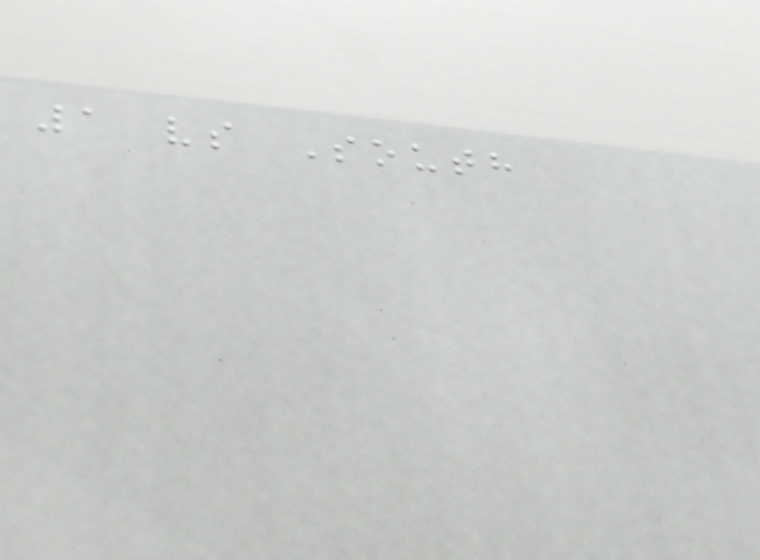1 vs South
